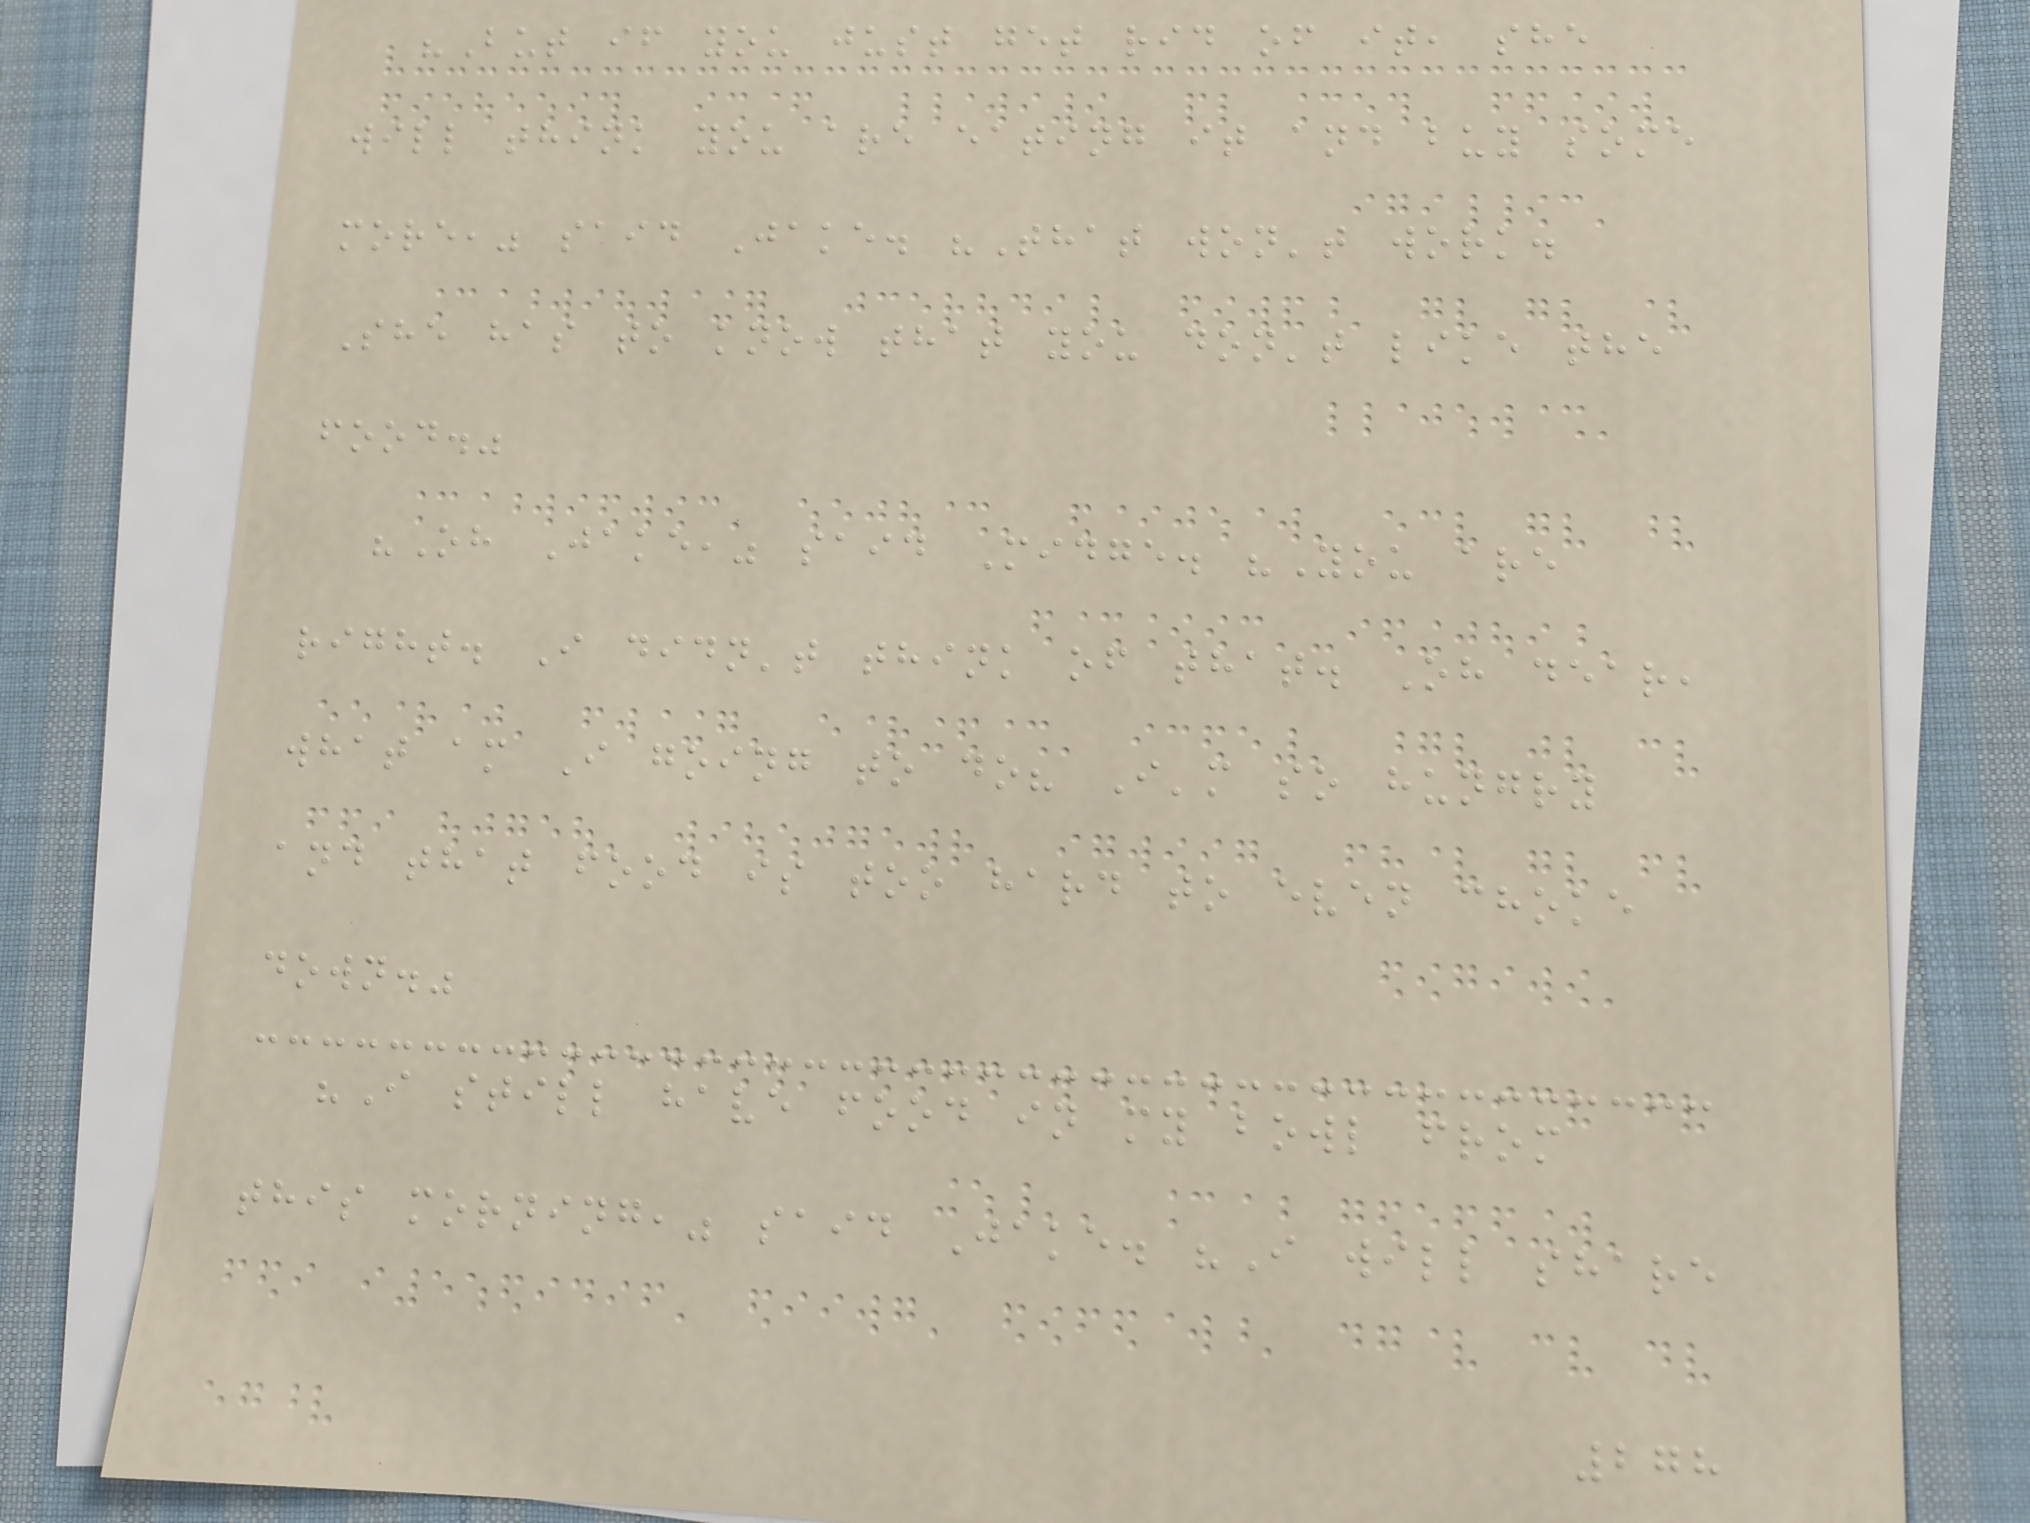"But if you just get rid of it, she
will think you are eating it and buy some
more," said Jake. "That won't work.
She has to know that you don't like the
food."
"Oh Jake," said Midge. "You are
right. I didn't think of that. Oh dear,
what am I going to do? I'm so hungry
and that food is too hard to even choke
down."
"I still have food in my bowl from
this morning," said Jake. "I will share
278
